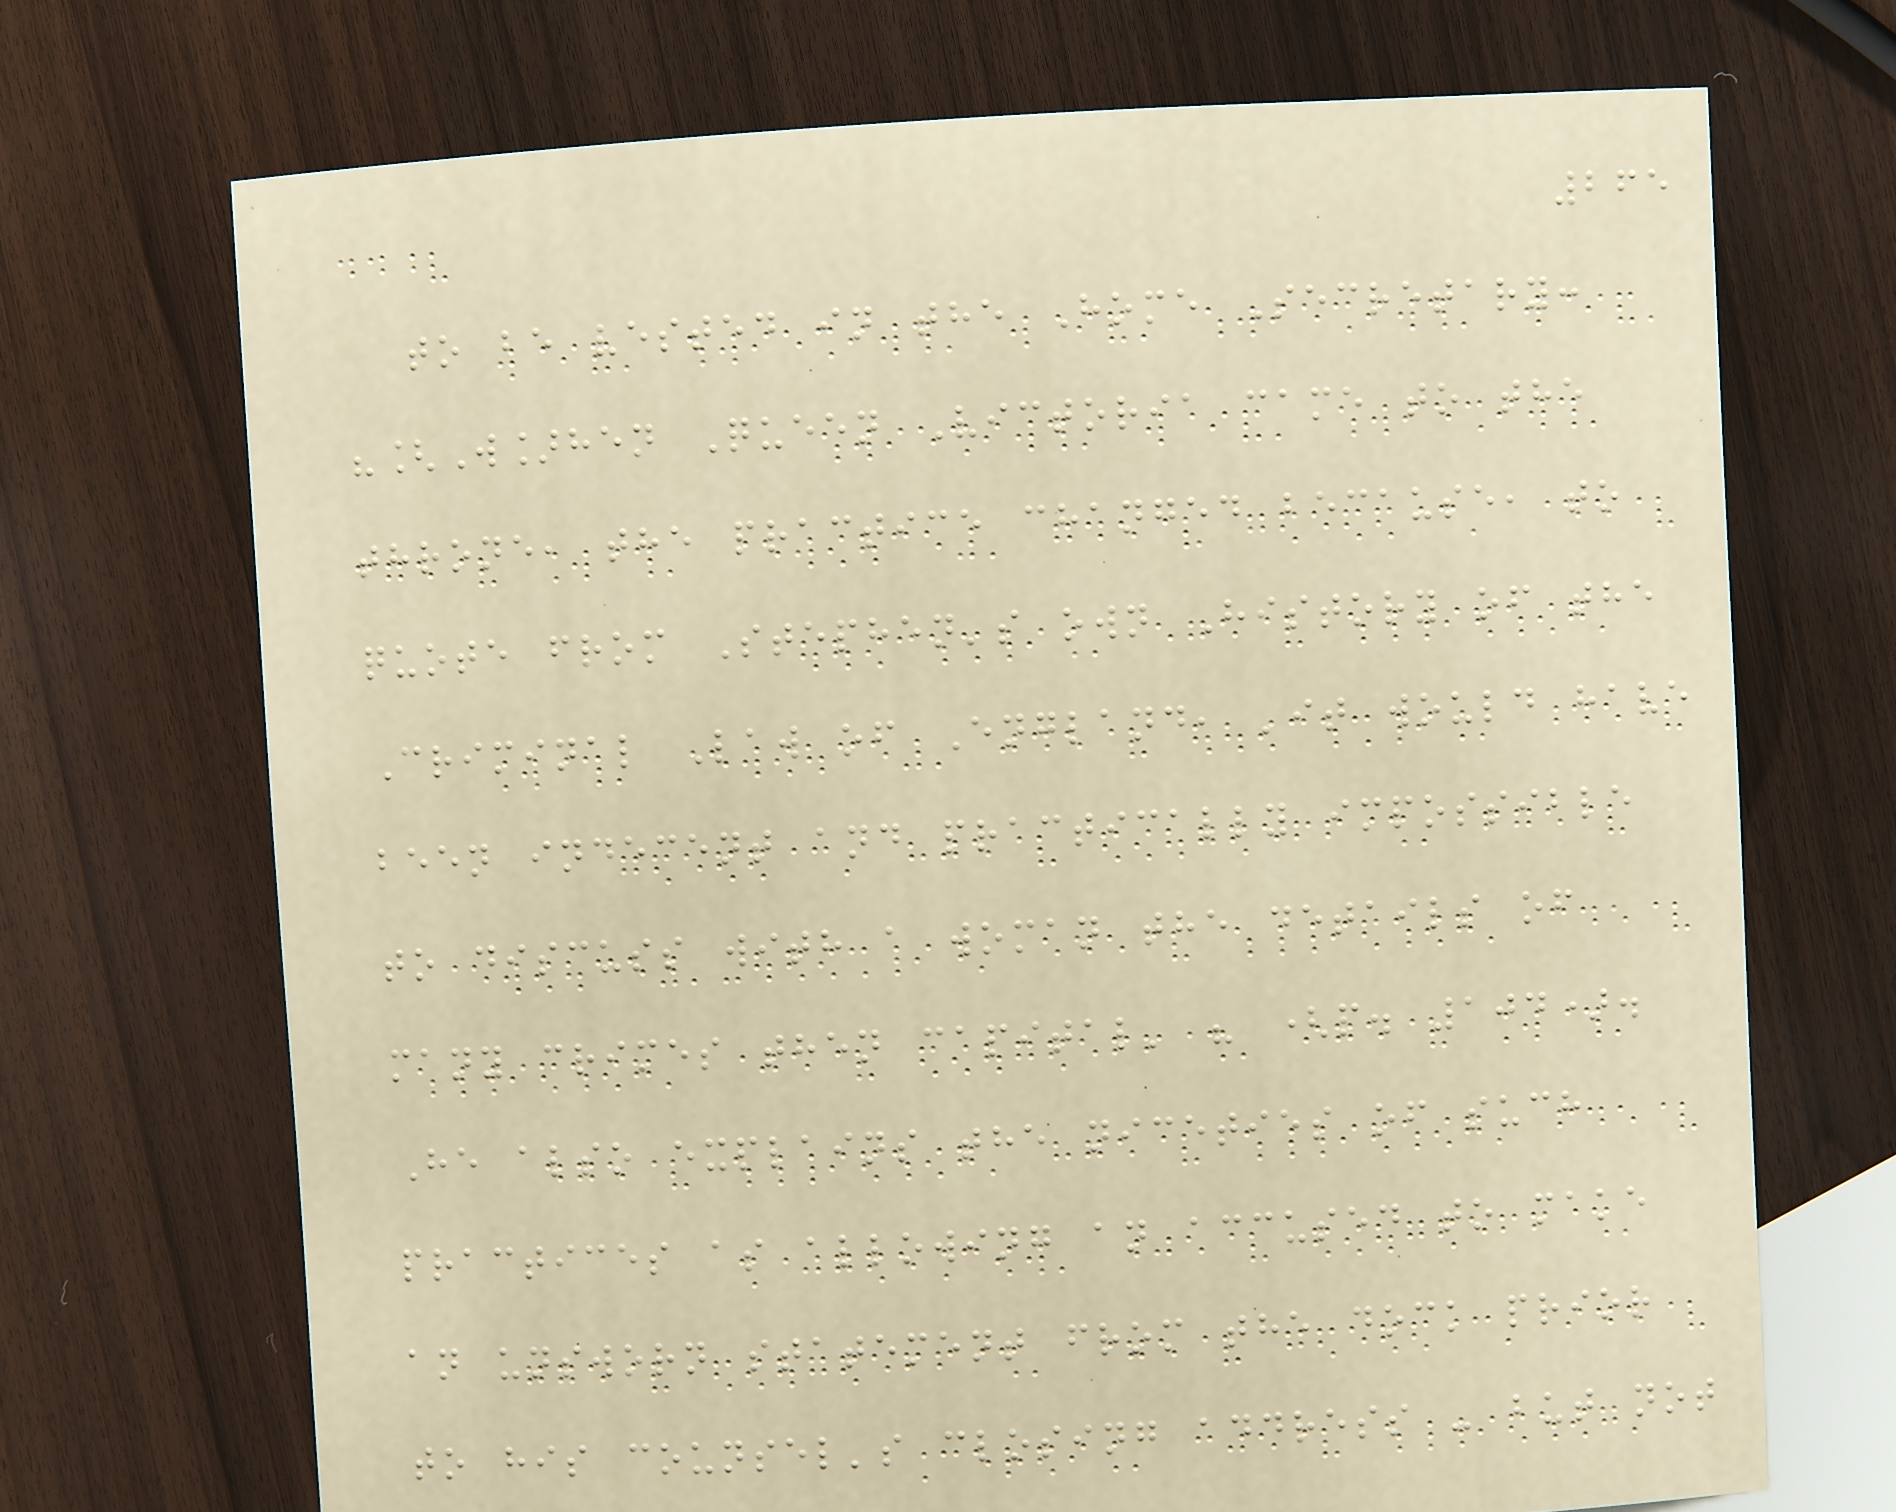265
to be vested in the Home Secretary:
"[W]hen Queen Victoria came to the
throne, the practice changed because, to
quote from Stephen's own History of the
Criminal Law of England, 'it would have
been indecent and practically impossible
to discuss with a woman the details of
many crimes then capital' " (p. 104).
He also explains the niceties of such
practices as allowing an accused to make
an unsworn statement from the dock prior
to his counsel's closing address - but not
